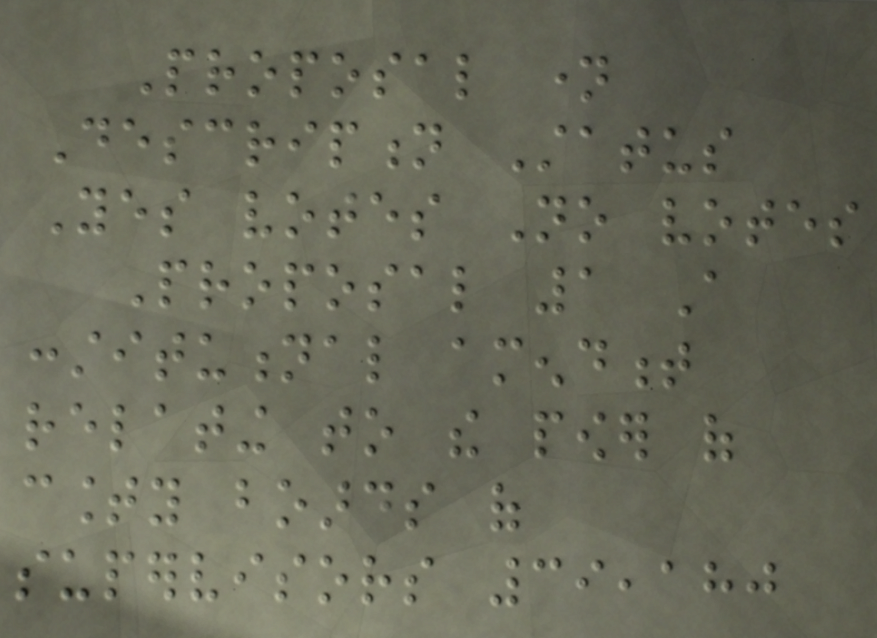Proposal name
Description Status
Yes votes No votes
Proposal 1 A
constitutional amendment
relating to the power of
county boards of
supervisors 39,180
